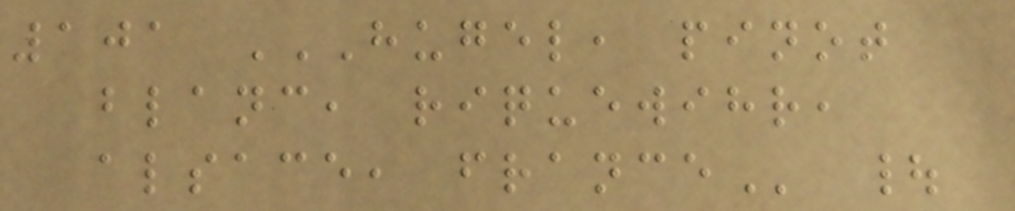101 HUGEL, PINOT
BLANC, RIQUEWIHR,
ALSACE, FRANCE |
